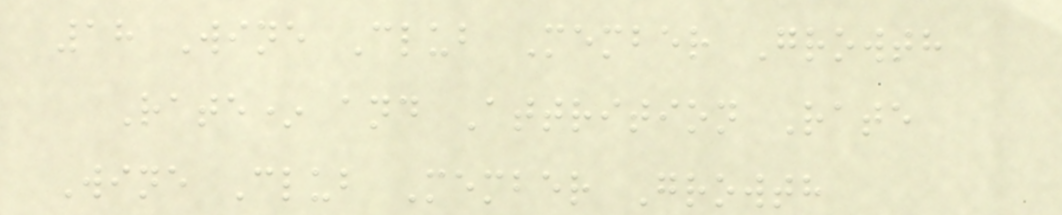18 Wine Club Member Growth
Rate* and Attrition Rate
Wine Club Member Growth
